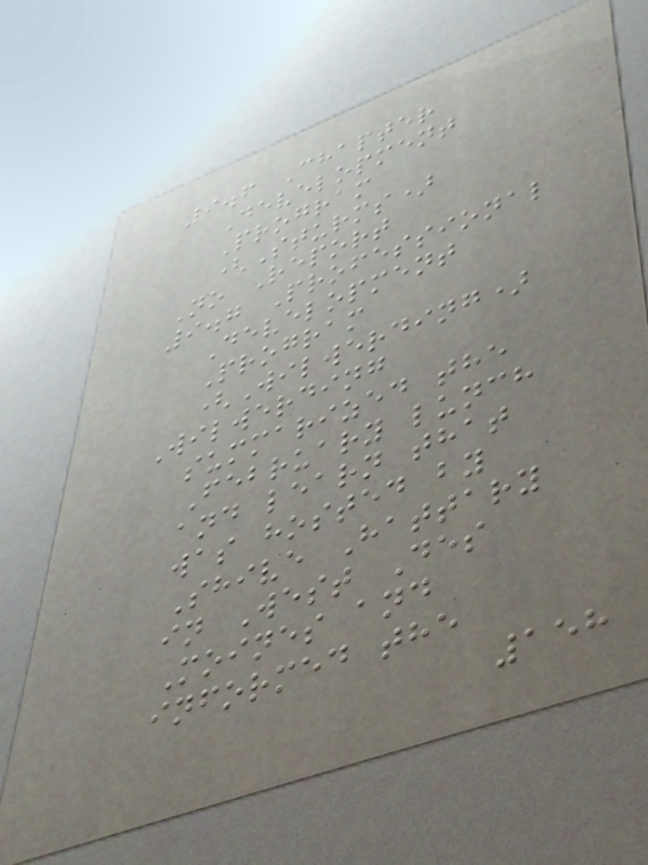9.6 Chapter
Development
Program
(Sturms)
No Report
9.7 Professional
Development
Program
(Wilwerding)
Wilwerding
summarized the
February lunch
and learn that
was hosted by
Shive Hattary
in West Des
Moines and
informed the
158
